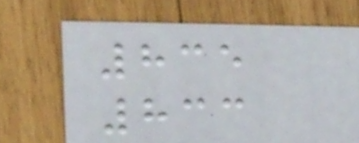835
833
